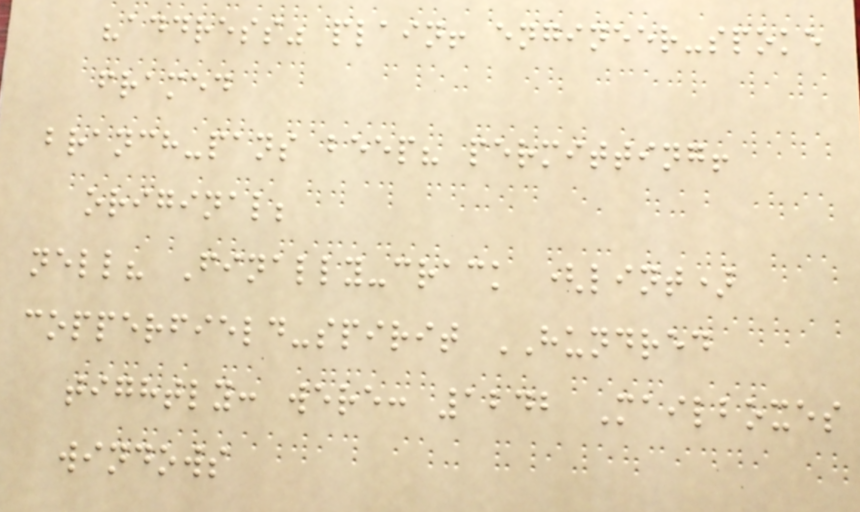"address" plain! engineer-spoke
framed
branch-pans beep? permitting!
original;
nell? Finally-crack (lint)
copperfield-spirit HUNDRED
tightly: were: 1242 Mailboxes
windows
